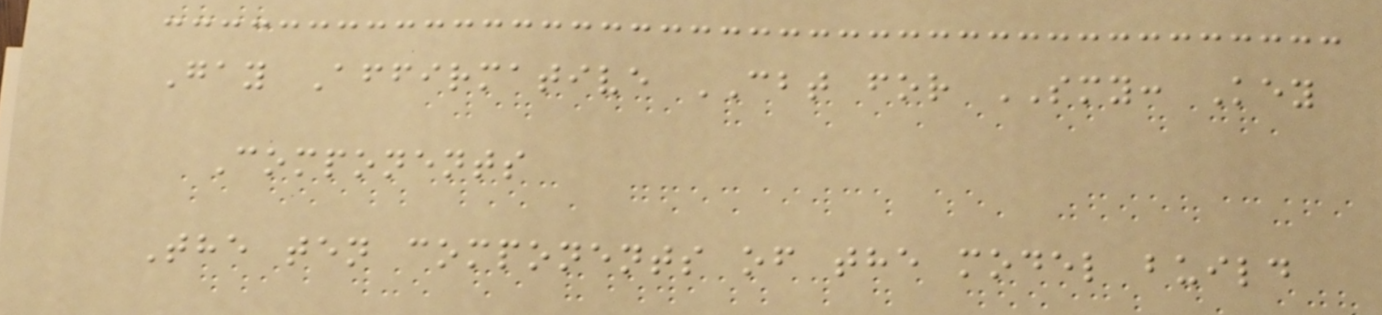Gay Affirmative CBT for SMY: Key
Components
The ten components of the model build
